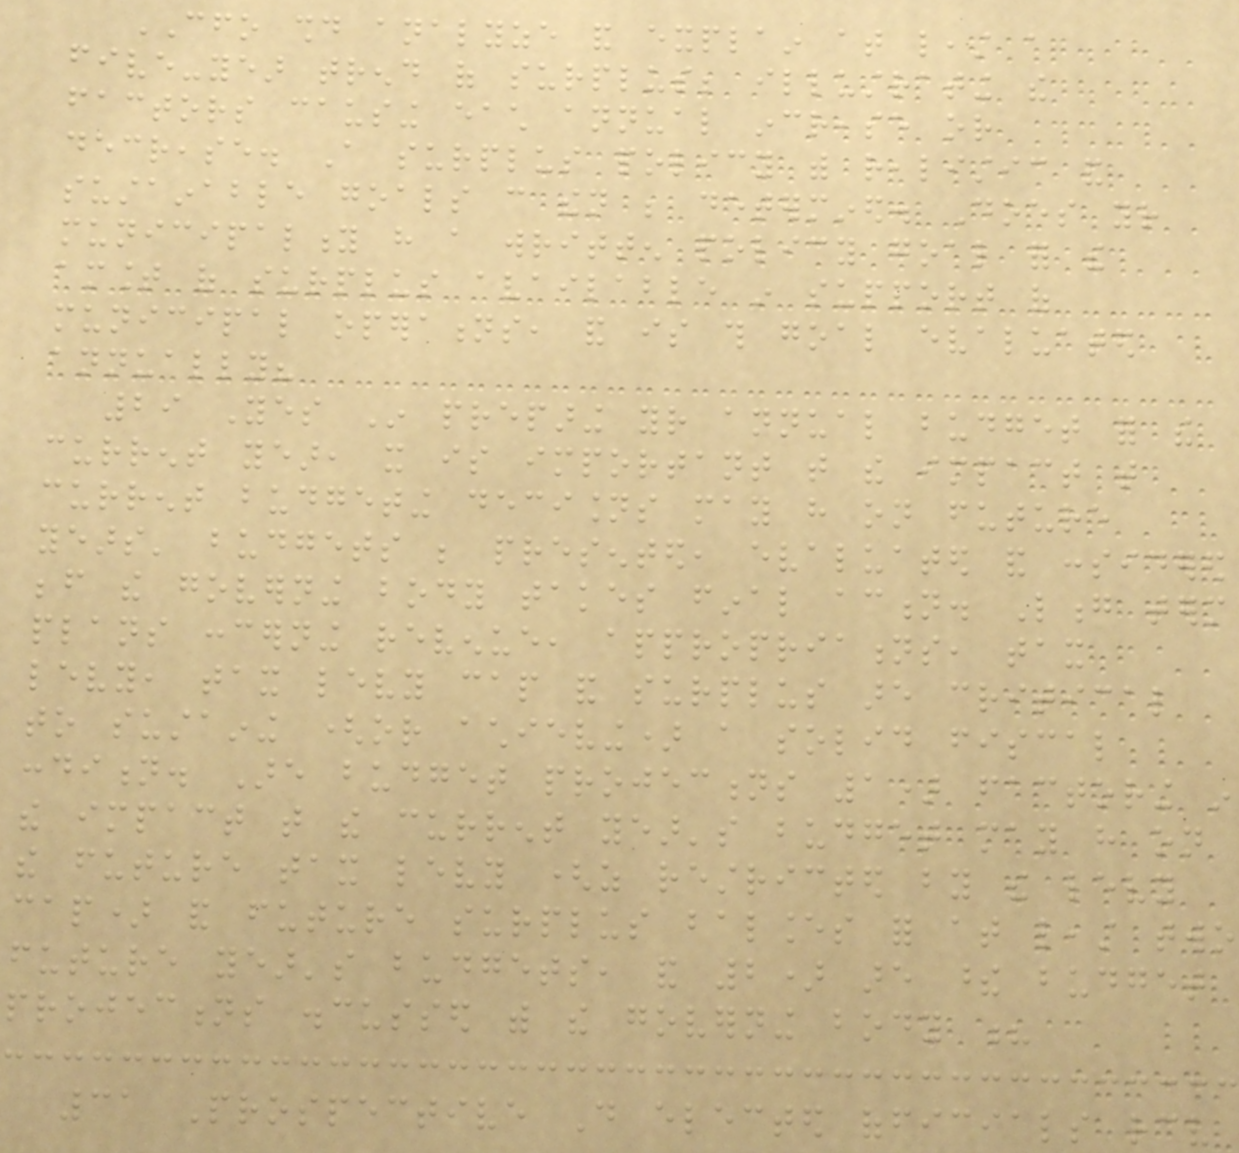CFO should analyze and explain at least a
five-year trend of surplus; illustrating the
factors causing each annual increase or
decrease. A surplus policy with realistic and
sustainable goals can then be determined. Does your
municipality have a written policy goal for the
amount of surplus available in support of
municipal operations, and is this goal evaluated
annually?
29 Yes In preparing your annual budget for the
current year, it is important that the impact that
current budgeting decisions may have on future
years' budgets be presented, evaluated and considered
before the governing body takes final action. Long term
plans concerning revenue, appropriations, tax
levy, tax levy cap and surplus are critical
to sustaining (or achieving) a solid fiscal
condition. Are budget projections 1) factoring in
the impact that the current year's budget may have on
the future tax levy (as restricted by the levy
cap) and future surplus balances for at least two
future year's budgets, and 2) are these budget
projections discussed with the governing body ?
31 Prospective Do elected officials receive
